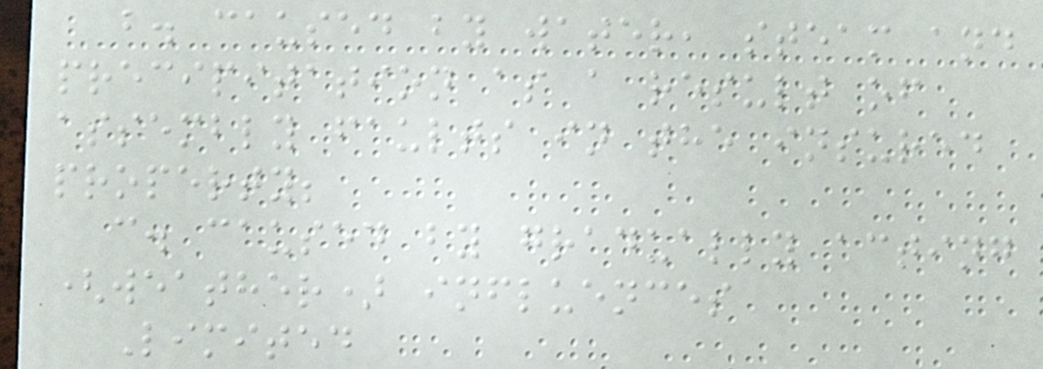b. caused by water, steam and
precipitation as a result of
assembly faults in the insured
property;
c. caused by gradually acting
(weather) influences
Limited
